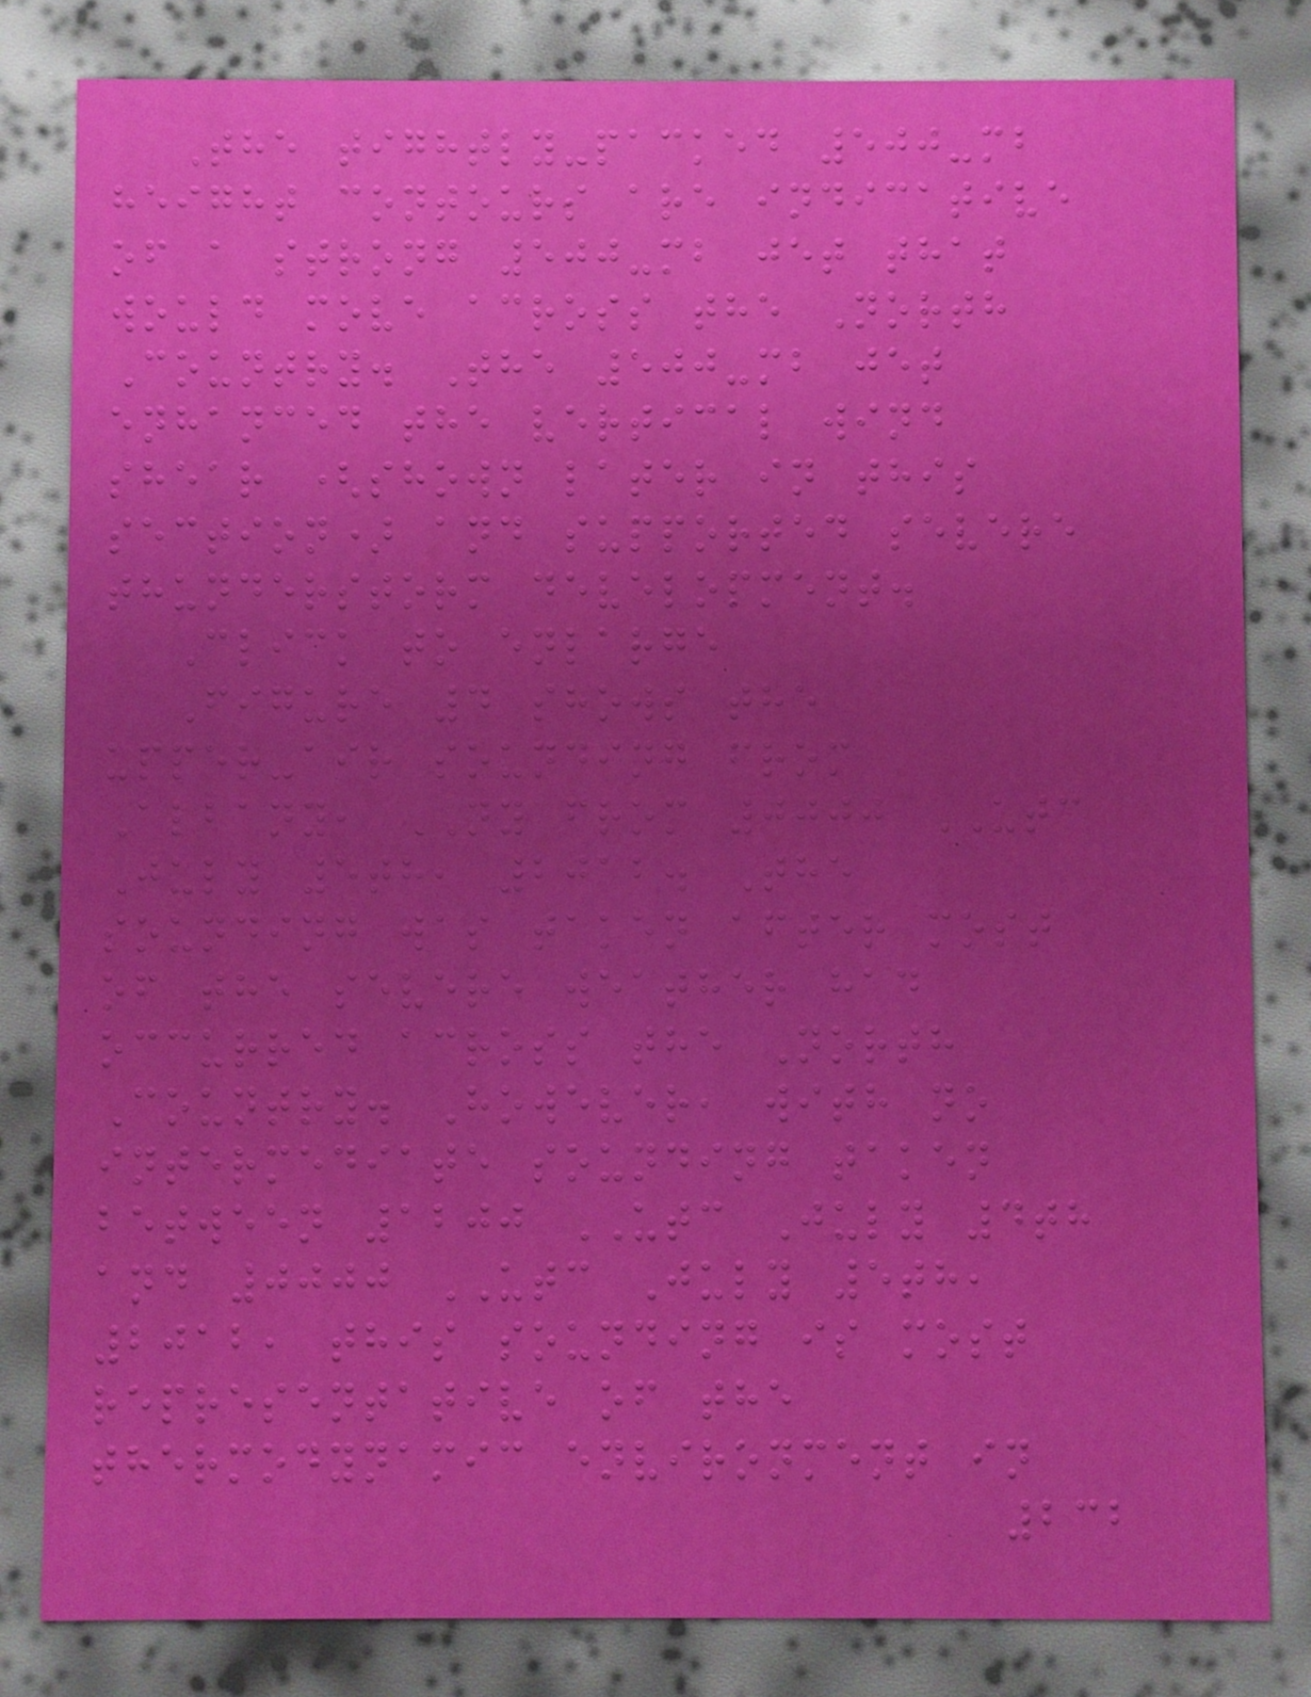The tightly-packed 500-mb
height contours are indicative
of a strong 500-mb jet that
would move across the North
Country. The 500-mb jet
enhanced the vertical wind
shear (shown later in this
section) and supported severe
thunderstorm development.
Click to enlarge
Figure 4 shows the
upper-air sounding from
Albany, NY from 0000 UTC
July 5th, 2012. The
sounding was taken after most
of the severe weather had
occurred across the North
Country. However, with no
intermediate sounding taken
between 1200 UTC July 4th
and 0000 UTC July 5th,
2012, this sounding is most
representative of the
thermodynamic environment in
232
